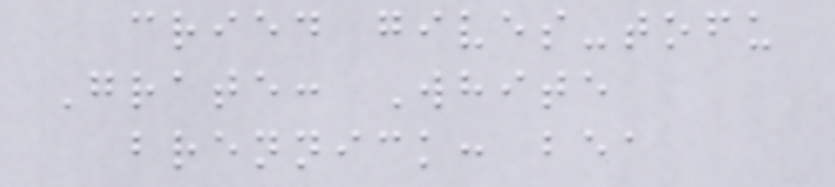cried gives-tofu
Grate: White
brennick: bea
